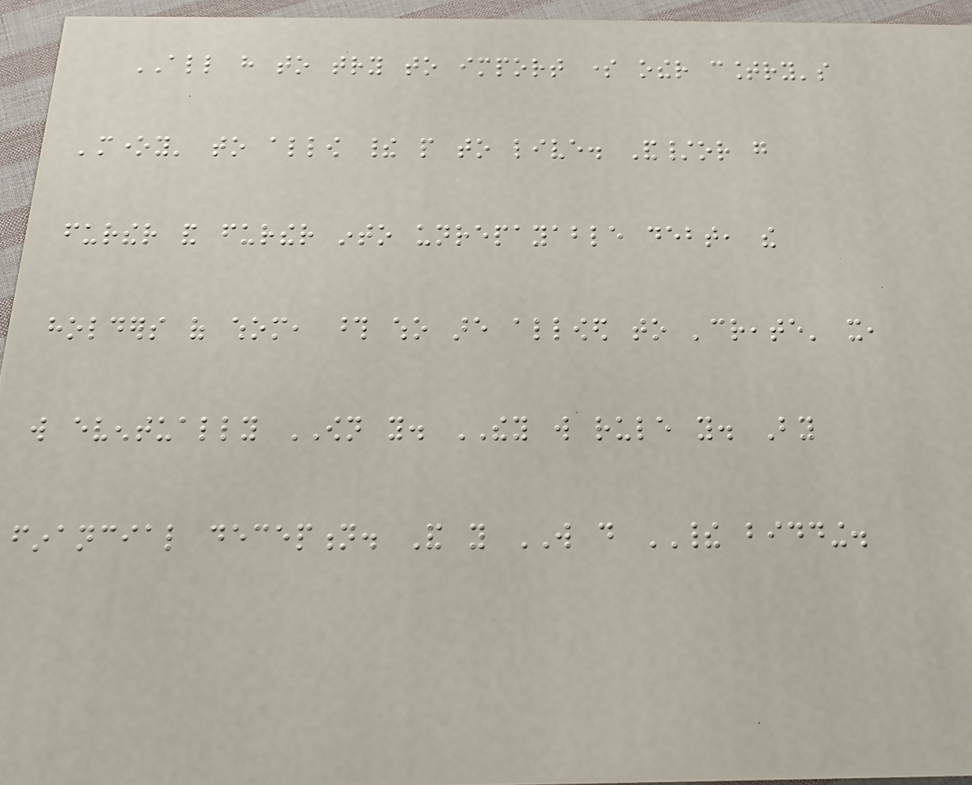ALL have to try to import some other country's
'money' to allow their people to live. And/or go
further and further into unrepayable debt, the
holders of whom, those who are allowed to 'create' it,
will eventually OWN you. THEY will rule you. By
financial deception. And you WILL do THEIR bidding.
